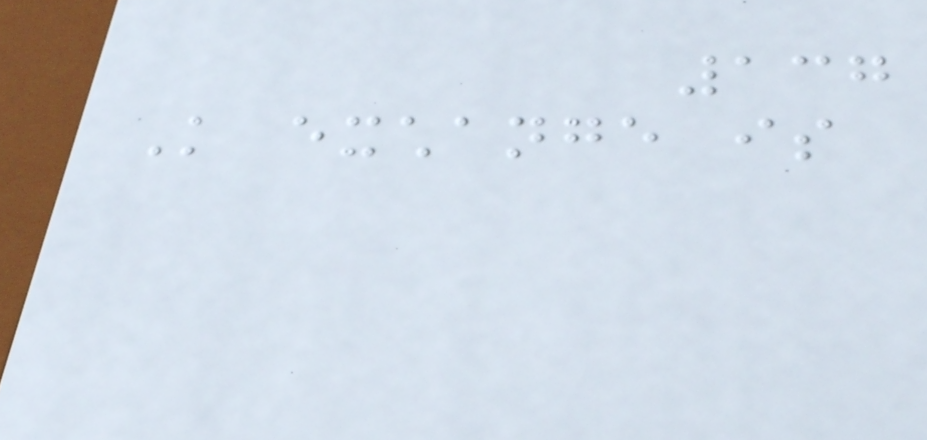137
Knowledge exchange is
